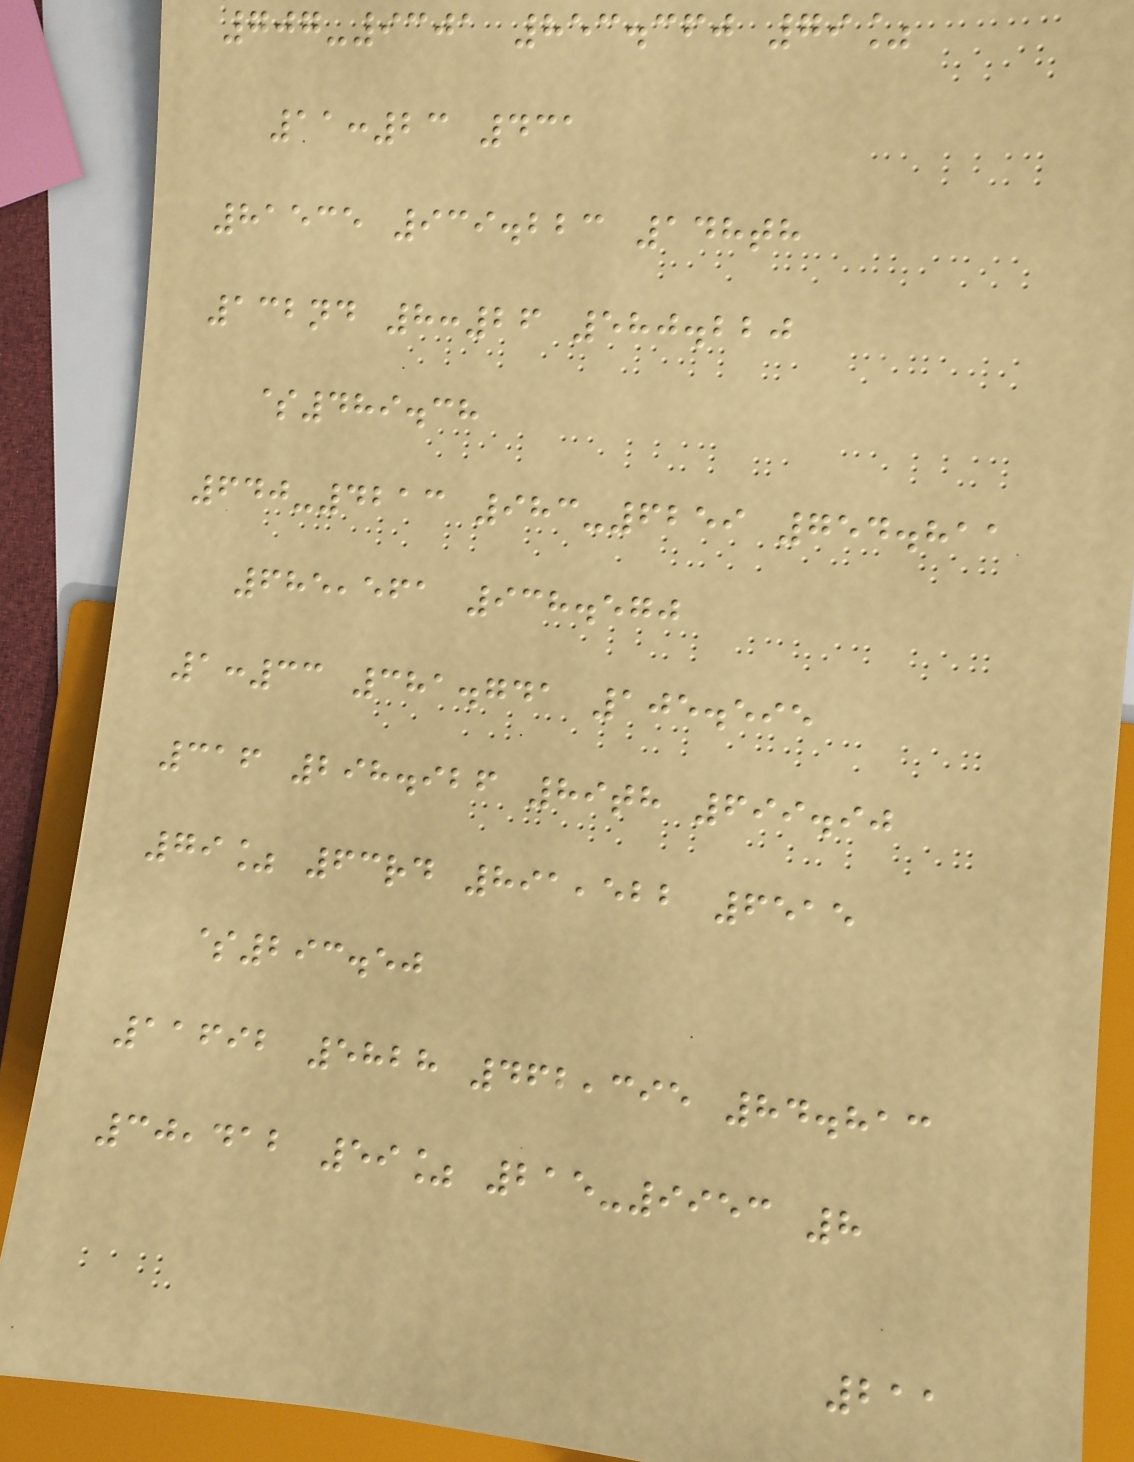707-9301 853.360 79%
11:23 431
81535 939.223 148th
132nd 8:26 580.220
$489.38
640-4213 983-6259 754.811
685,561 938.570
1:33 381.741 105.595
316 298.926 89th 699.90
79% 63rd 891,522 6515
$293.50
11692 5828 462,395 84.813
30,412 59% 215-9953 8
211
